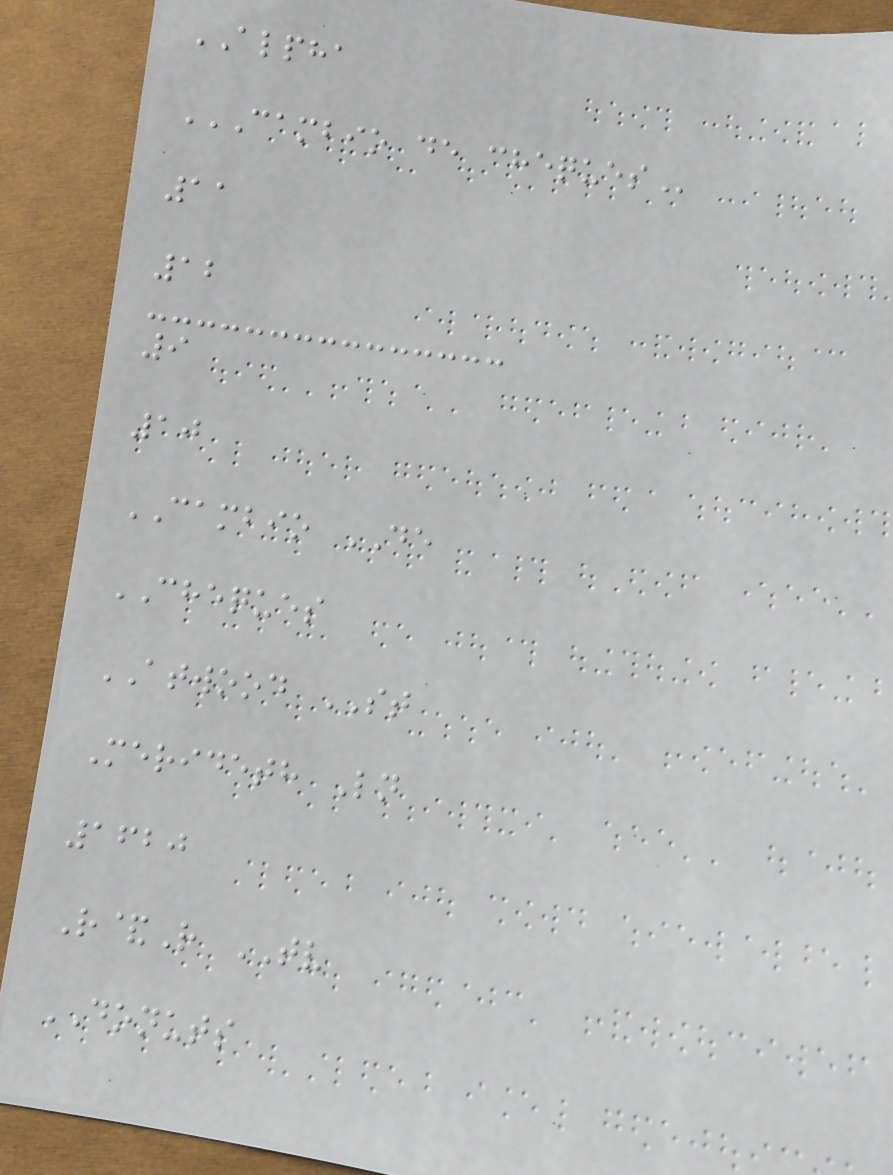ALPHA
CAMBIO DE CHEQUES
11
12
9
10
CAMBIO DE
CHEQUES
ATWOOD ST
Merideth Ln
1620
R&R TV
DONUTS
